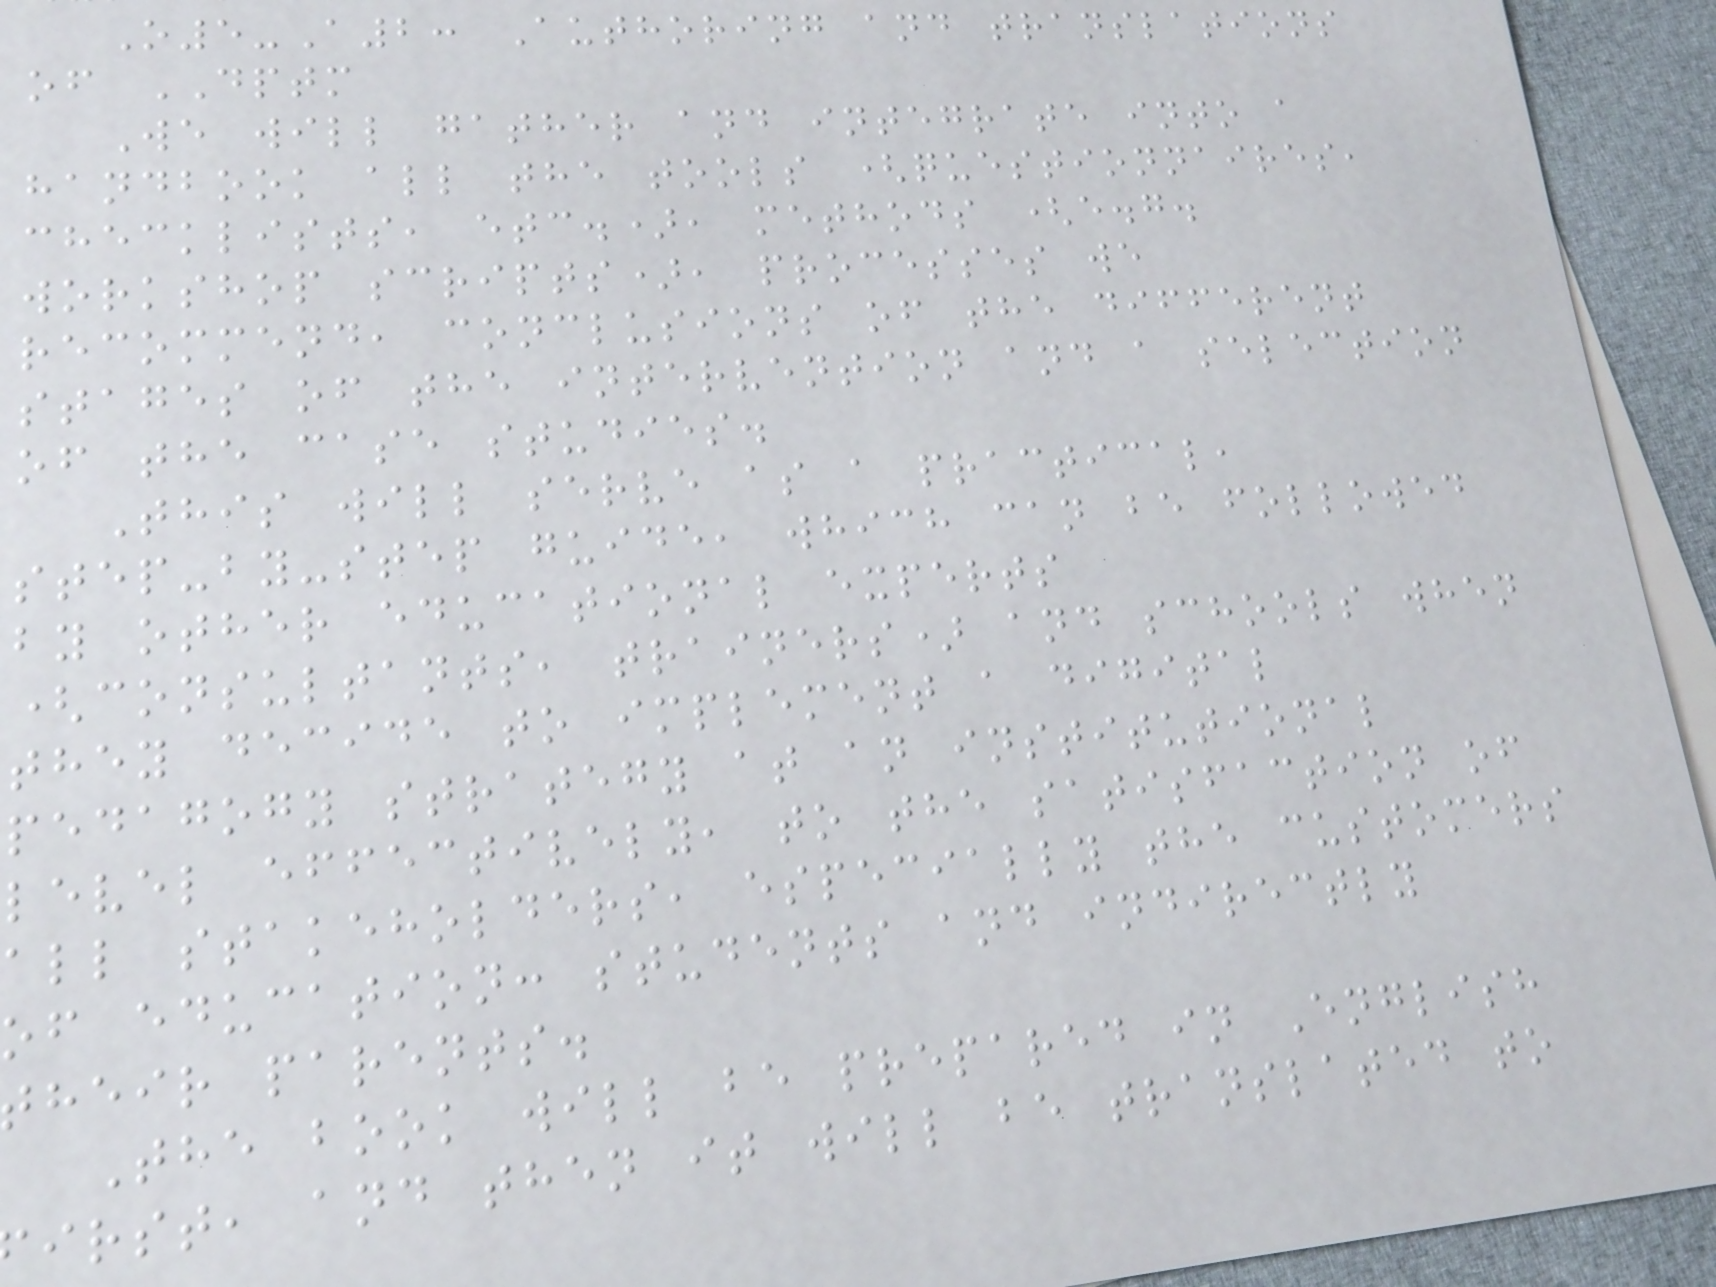O5-A2: Authoring and translations
of DPTM
We will gather and integrate into a
handbook all the tools (questionnaires,
checklists, etc.), methods (e.g.
workshop scripts), processes we
recommend, conclusions of the different
stages of the intervention and a selection
of the case studies.
This will serve as a practical,
step-by-step guide, which can be followed
by other educational experts
(consultants, trainers) and schools when
they decide to implement a digital
pedagogy strategy at an institutional
level effectively, to the satisfaction of
all stakeholders, especially the customers
of education: students and indirectly
heir parents.
The book will be prepared in English
irst, and then it will be translated to
